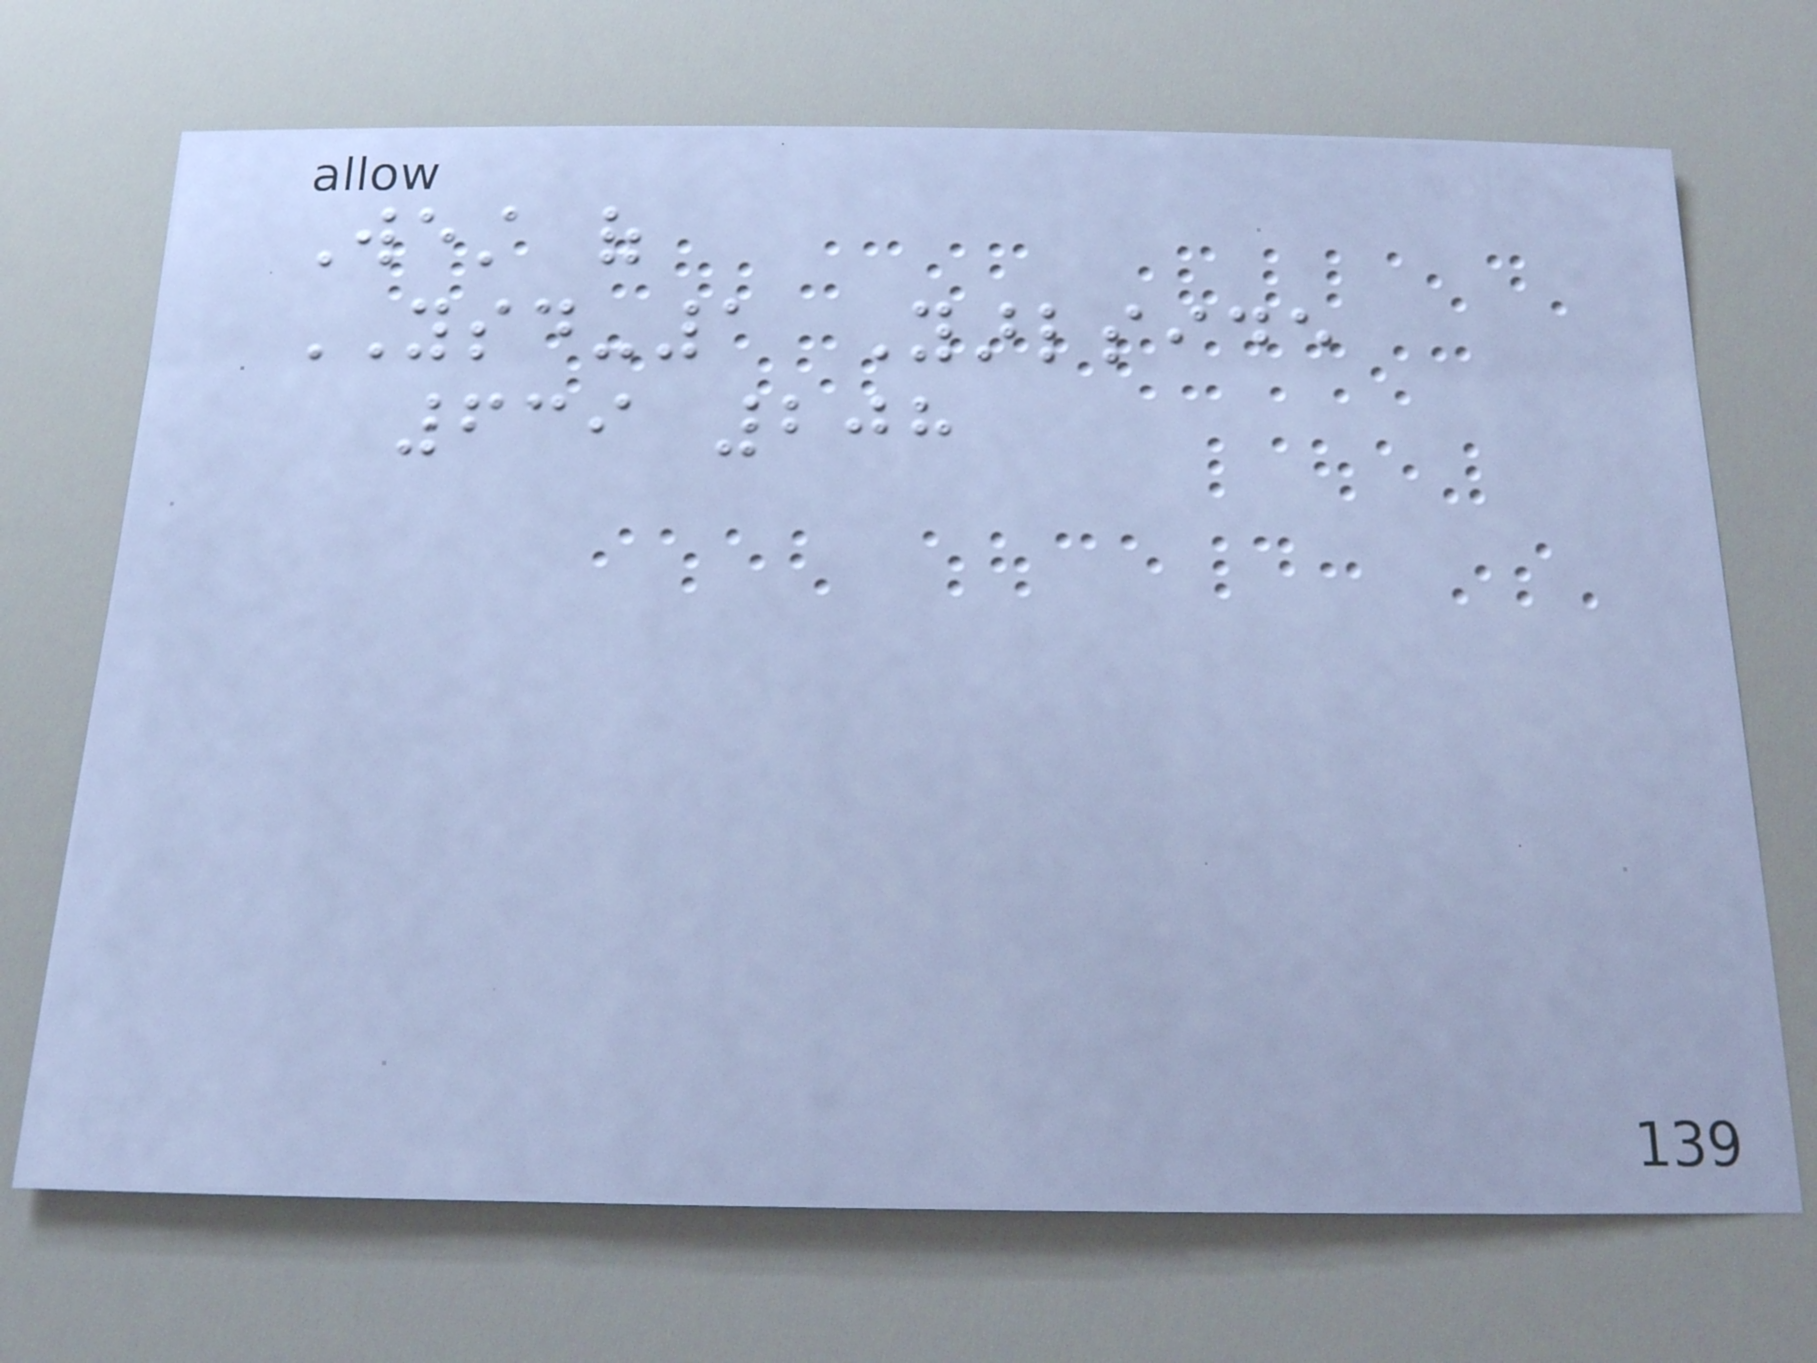West of
YSD-1 Yarlside
639 208
